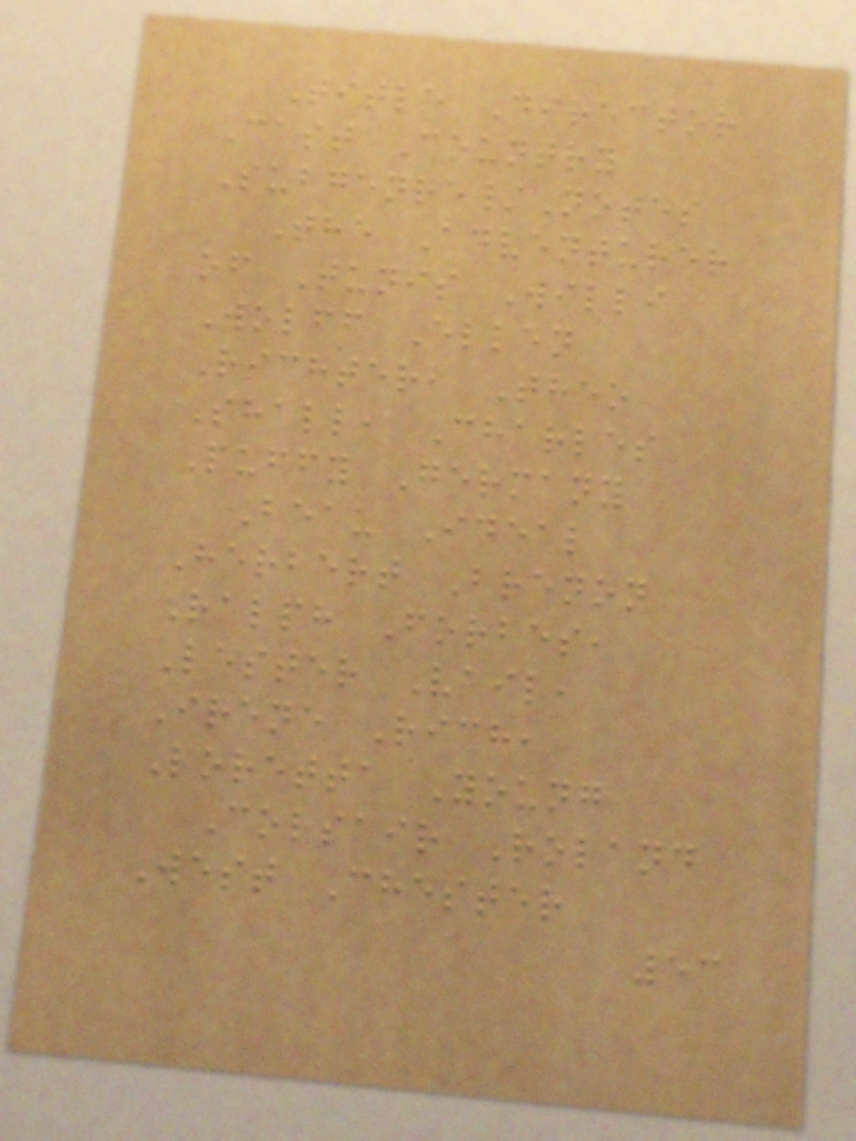Title Director
Cast Country
Subgenre/Notes
The Adventurer
of Tunis Willi
Wolff Ellen
Richter, Theo
Shall, Charles
Puffy Germany
Beau Ideal
Herbert Brenon
Ralph Forbes,
Lester Vail,
Irene Rich,
Loretta Young
Corsair Roland
West Chester
53
